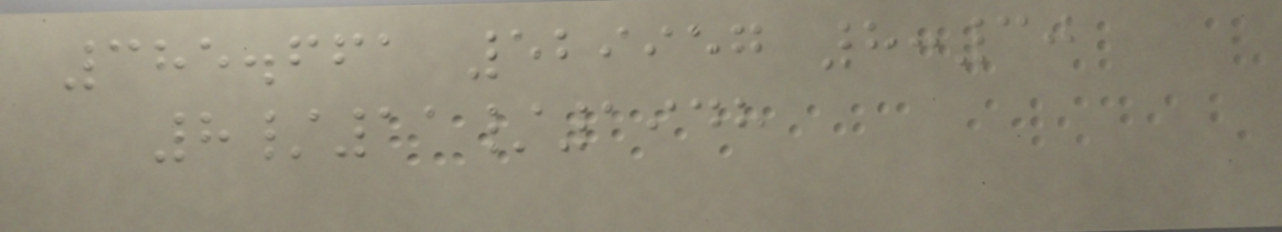385.661 529957 8:30
8/11/1948
